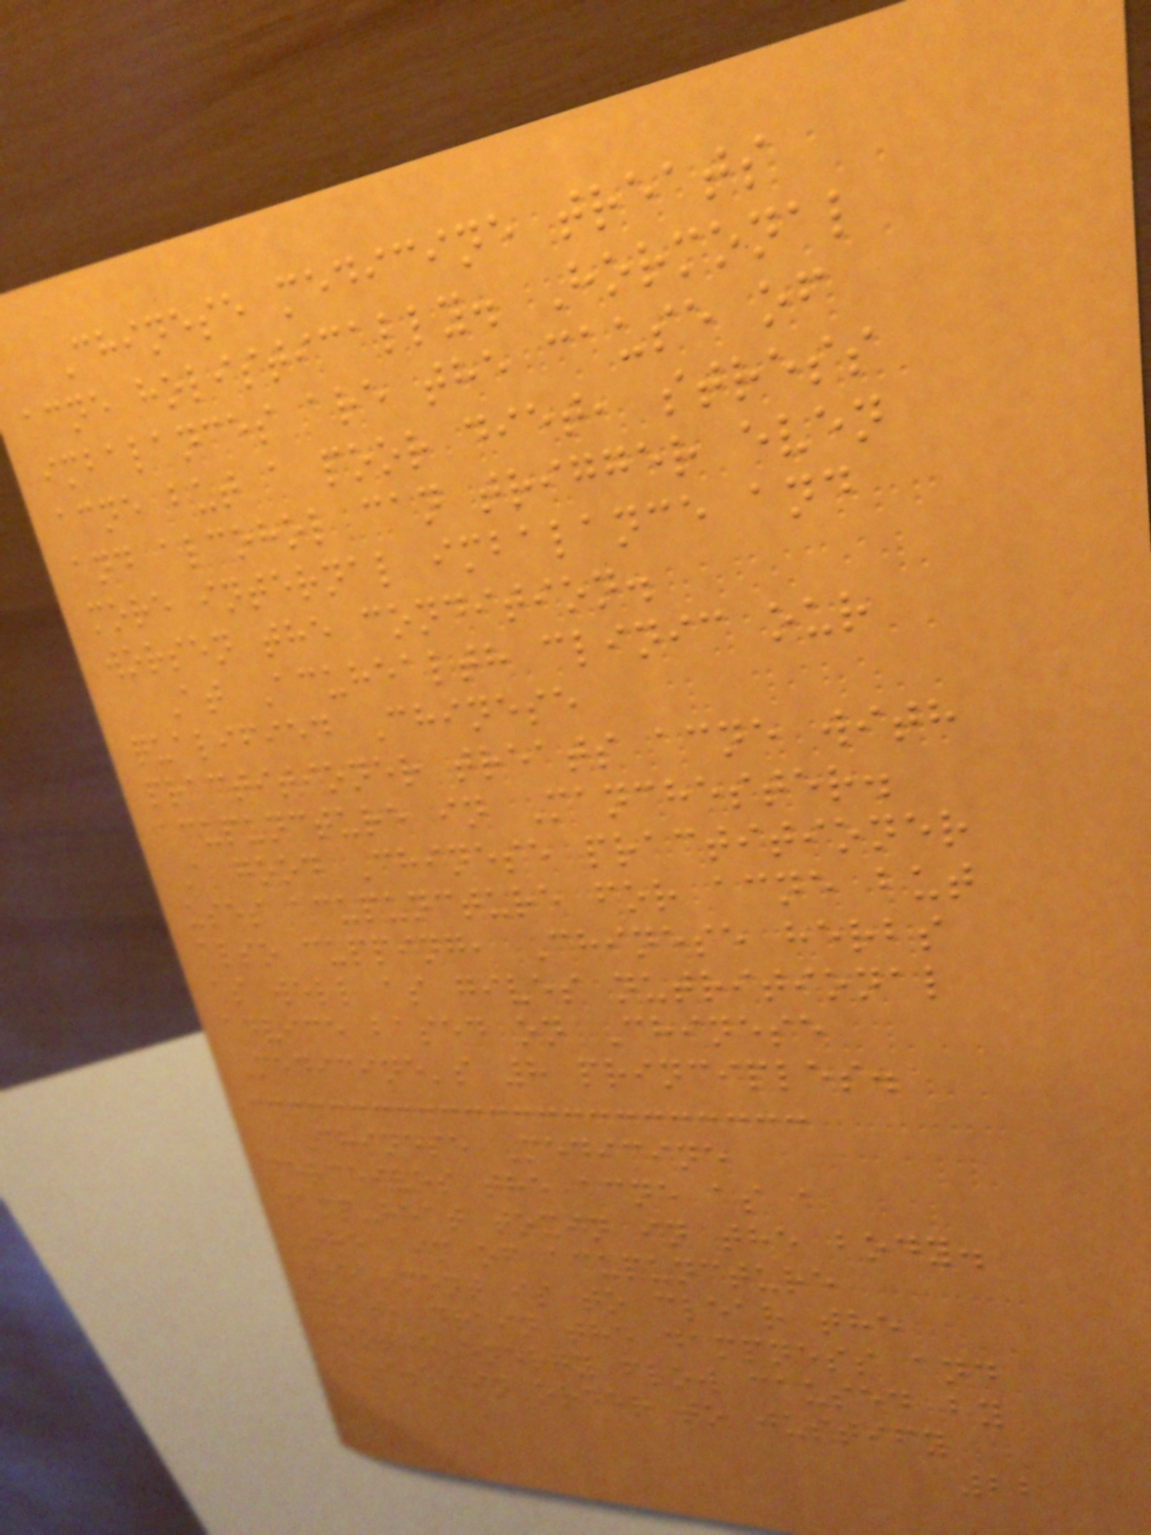Chinese medicine treats
acne holistically. Hormonal
imbalances are the cause of
acne but a poor diet, stress
and alcohol can trigger even
more internal imbalance and
worsen the condition.
At Acuhealth clinic our
qualified Chinese
practitioner treats acne with
acupuncture in Manchester.
A good Chinese practitioner
uses acupuncture for acne but
also cupping, Chinese herbs
as well as gives nutritional
advice based on Chinese
Medicine's 8 principles.
Chinese Medicine
perceives the acne as a
damp-heat toxin in the body.
The aim of acupuncture
treatment is to clear the
heat, drain the dampness and
soothe energy flow caused by
stress in order to justify
22
